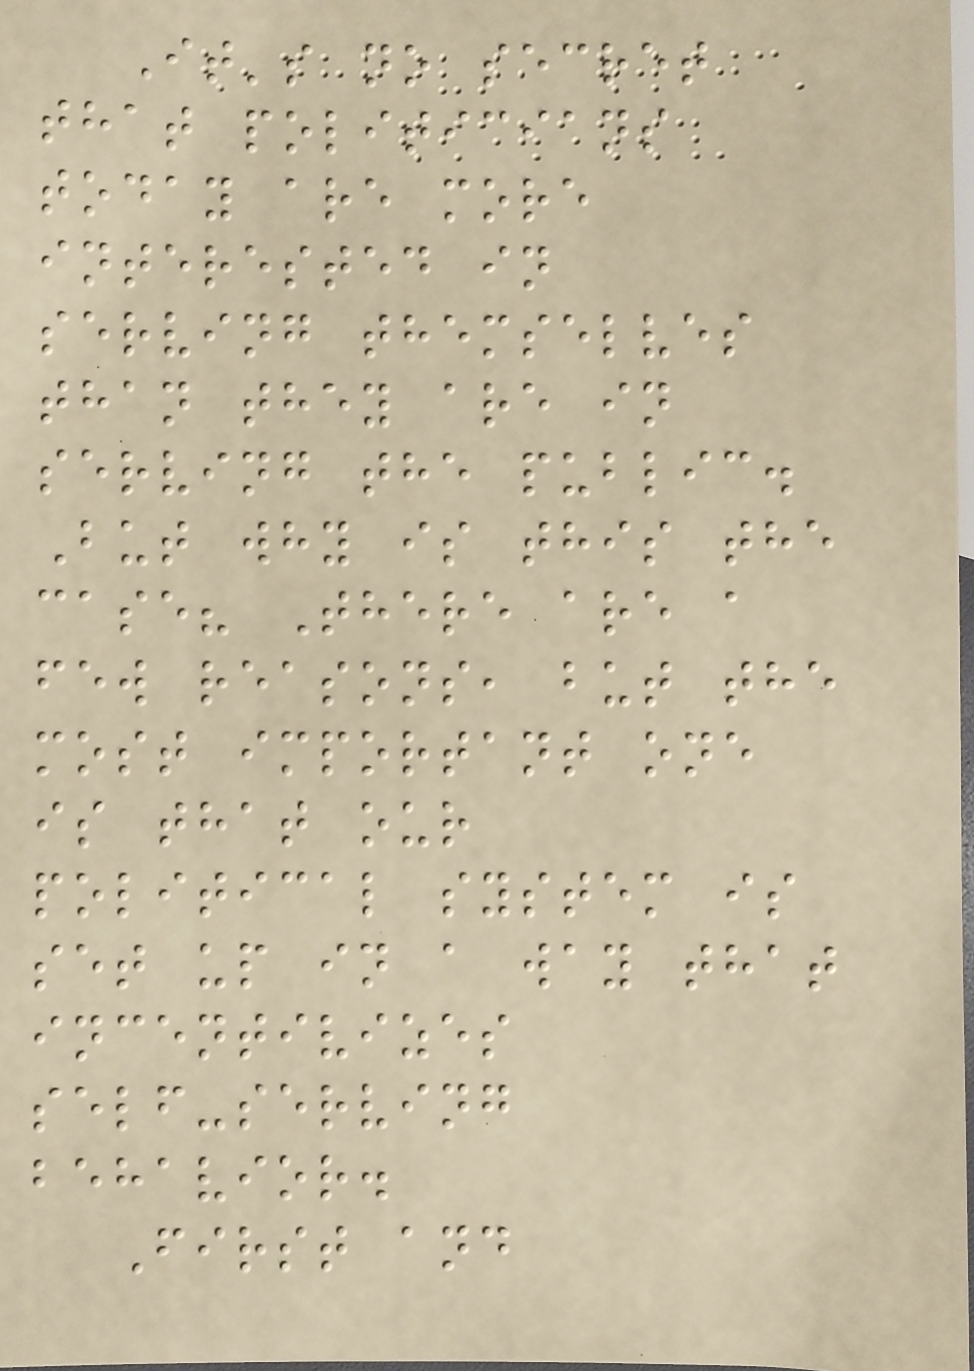It's no secret
that politicians
today are more
interested in
serving themselves
than they are in
serving the public.
But why is this the
case? There are a
few reasons, but the
most important one
is that our
political system is
set up in a way that
incentivizes
self-serving
behavior.
First and
